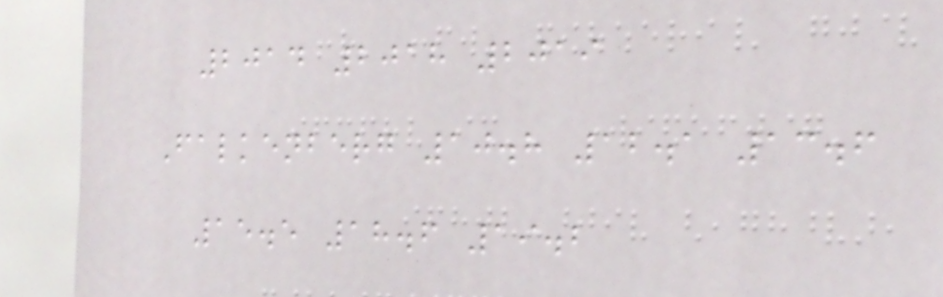2014 2018 2019
Falkenberg 10.8 12.1 13.6
15.5 18.6 19.2
